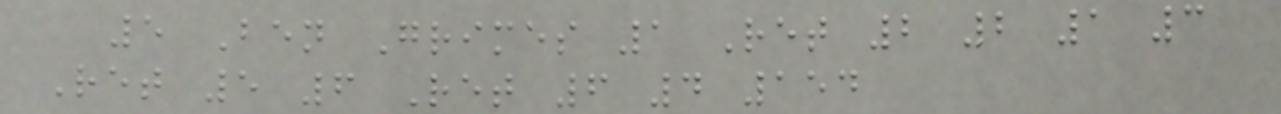5 Ben Grimes 1 Ret 2 2 1 3
Ret 5 6 Ret 6 4 154
